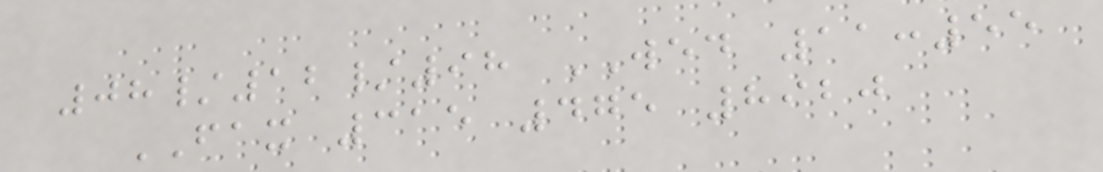08/12/98 WED 11:55
FAX 315 475 8920
